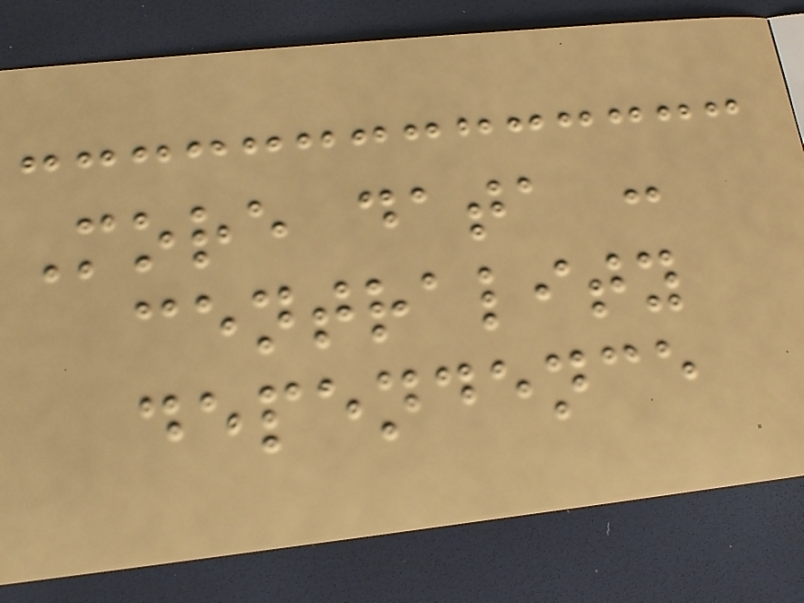More data :
centrality
dependence
